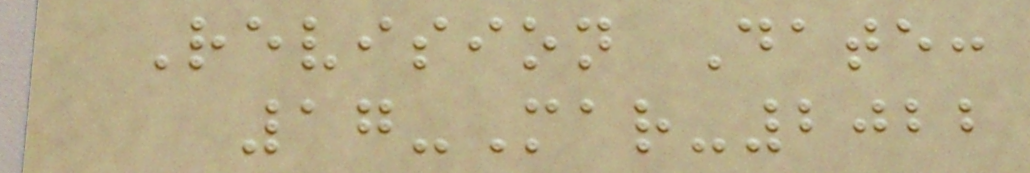Revision Date:
17-Mar-2022
